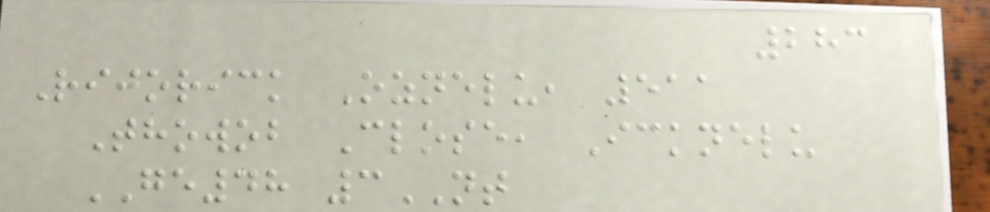283
Rijorick Oznelu, 511
Thowob Close, Icknelu
GE48 3NT
